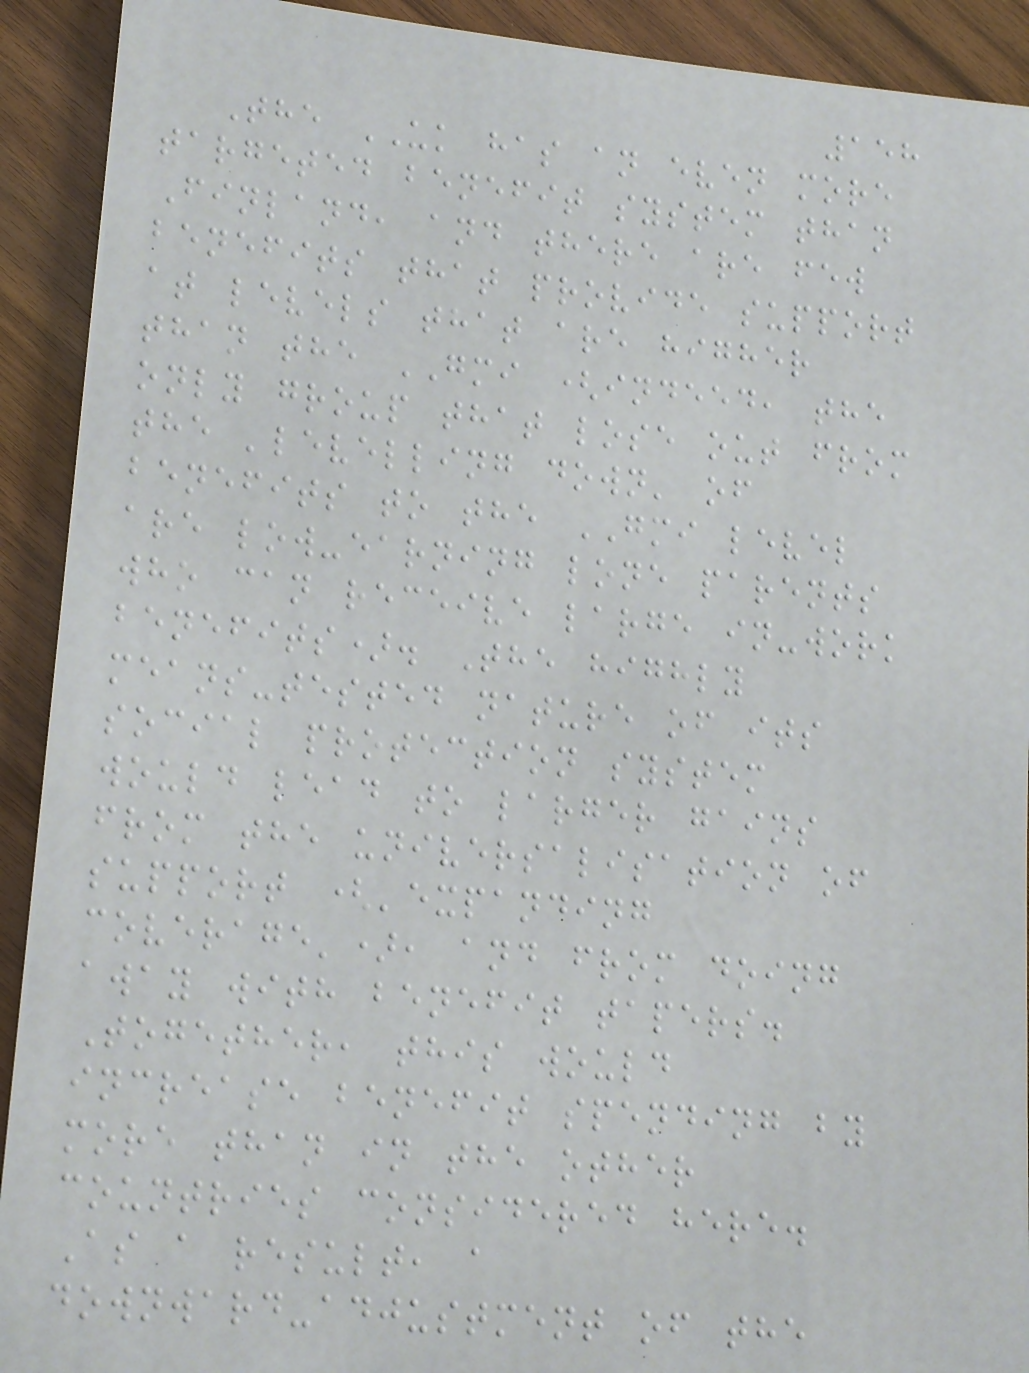158
The UK has an even more
targeted benefit system than
Finland, and there are few
benefits that provide support
at levels that are higher
than the GMI (indeed, the
only group that lose out from
the 'levelling down' of
benefits to the GMI level
are low-earning lone parents
who can receive large in-work
benefits). The highly
means-tested nature of its
social protection system
would lead to larger gains
from the universalisation of
support ('expanding
coverage'), and from doing
away with benefit tapers.
Together, this would
increase benefit spending by
more than in the other
countries considered here.
As a result, a
downward-adjustment of the
